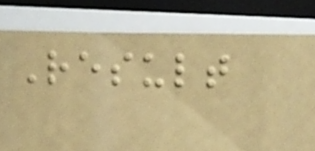Result
